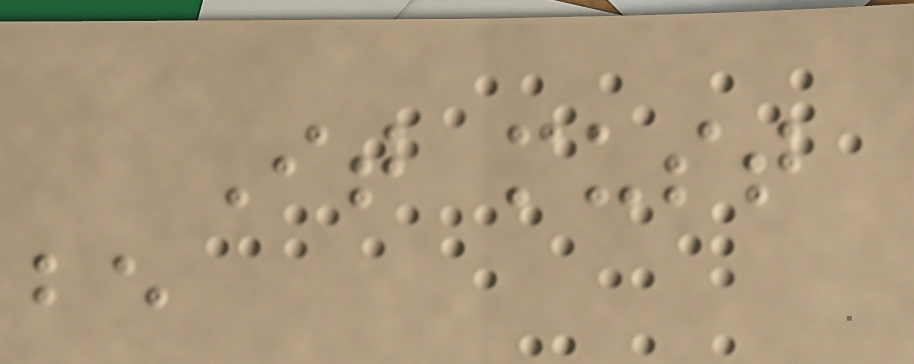It must
be
